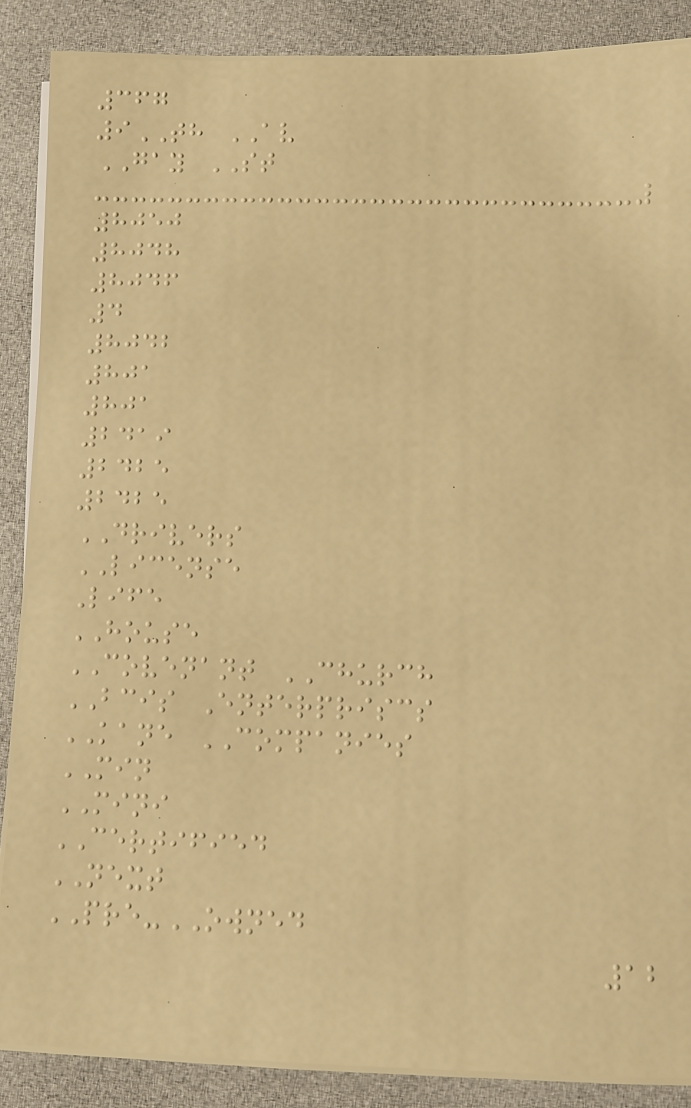367
9TH AV
GAY ST
8050
8048
8046
4
8042
801
801
2419
2425
2425
DRIVERS
LICENSE
Life
HOUSE
COVENANT CHURCH
BCIS Enterpriscs
KANE COMPANIES
MIN
MINI
CERTIFIED
NEXT
PRE-OWNED
12
